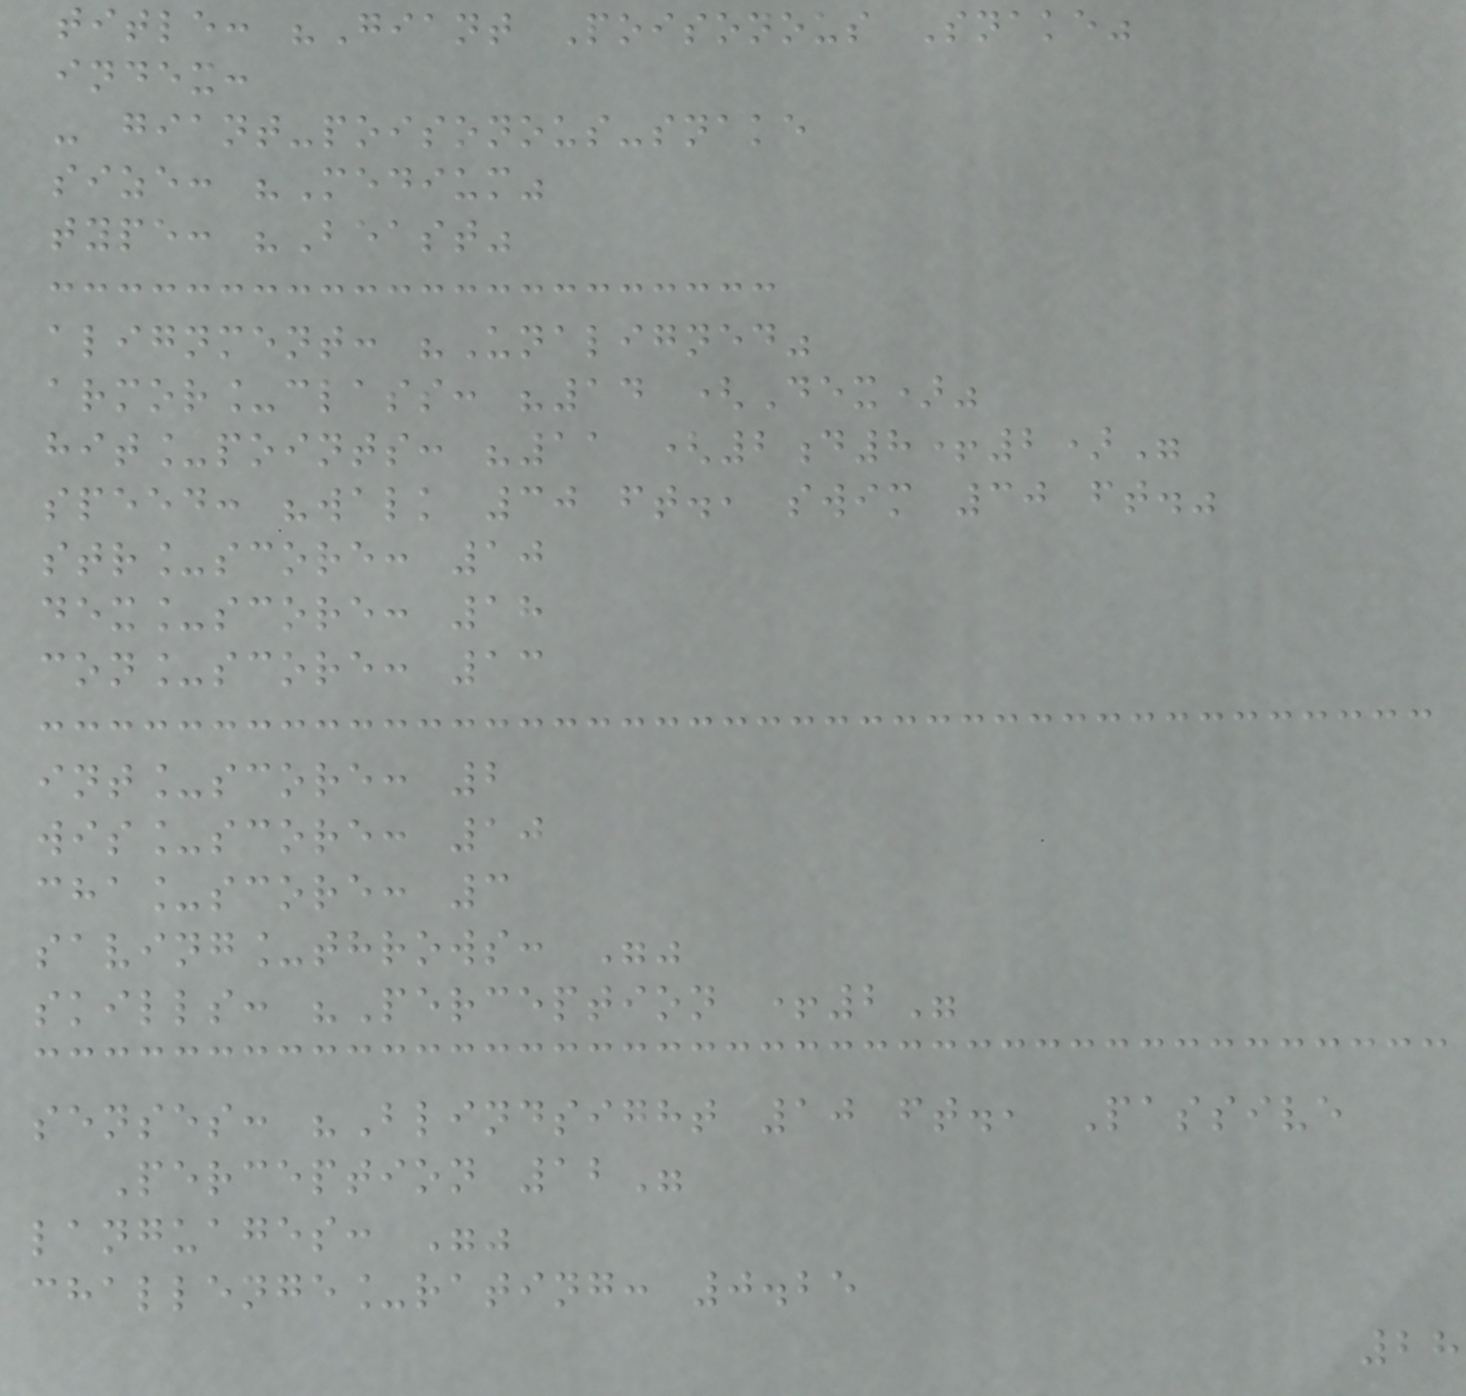title: "Giant Poisonous Snake"
index:
- giant-poisonous-snake
size: "Medium"
type: "Beast"
alignment: "Unaligned"
armor_class: "14 (Dex)"
hit_points: "11 (2d8+2)"
speed: "walk 30 ft., swim 30 ft."
str_score: 10
dex_score: 18
con_score: 13
int_score: 2
wis_score: 10
cha_score: 3
saving_throws: ""
skills: "Perception +2"
senses: "Blindsight 10 ft., Passive
Perception 12"
languages: ""
challenge_rating: 0.25
28
